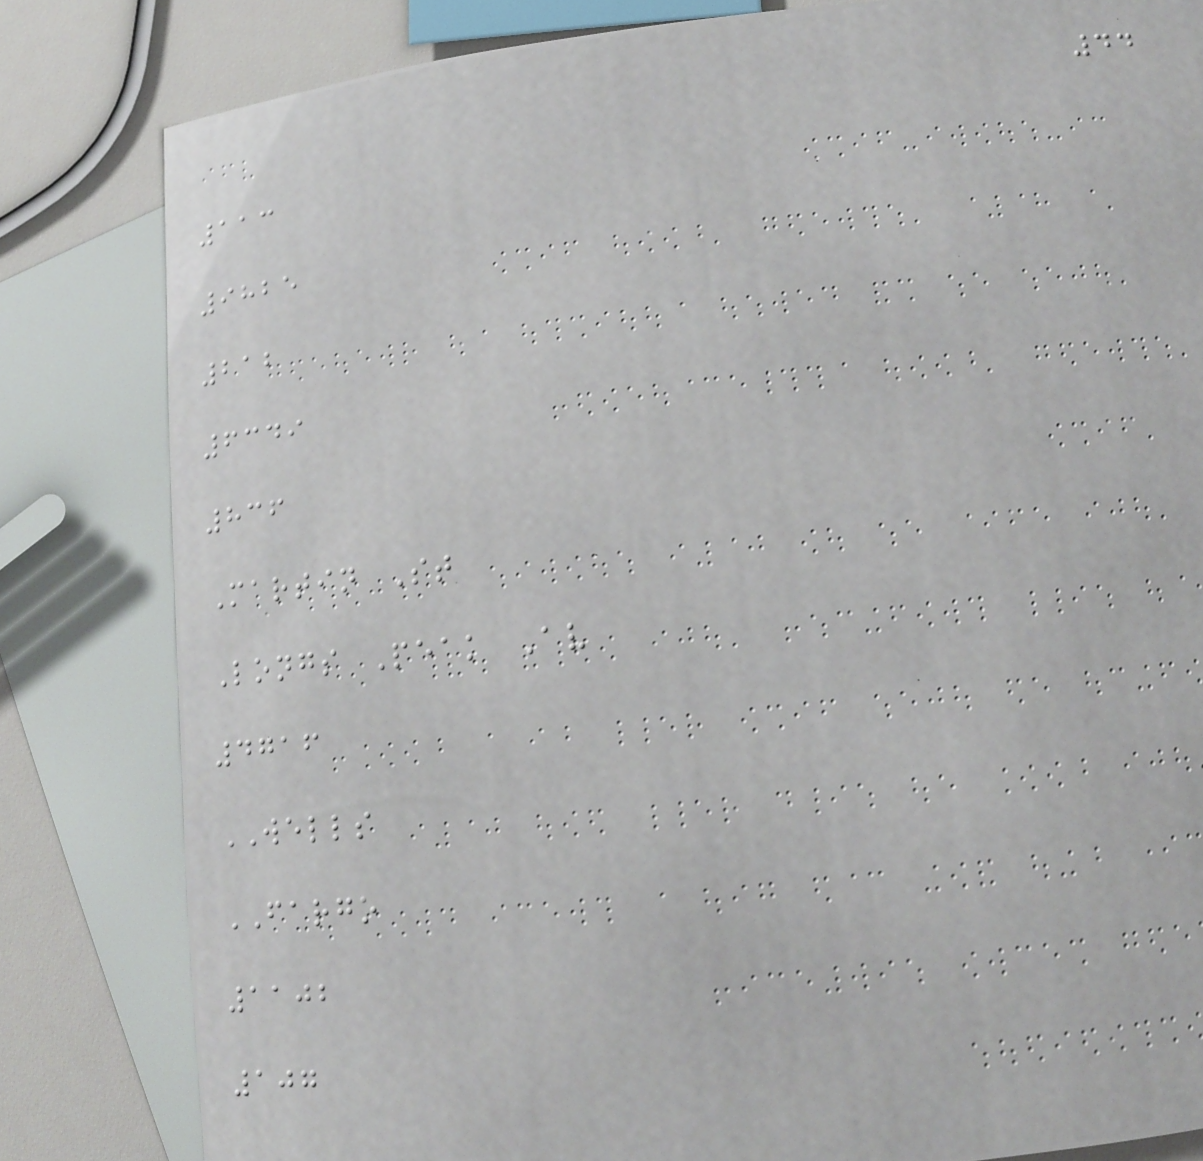44
113
9825
212
6349
836
Martin St
Longs Peak Av
4716
WELLS
FARGO
1102
107
